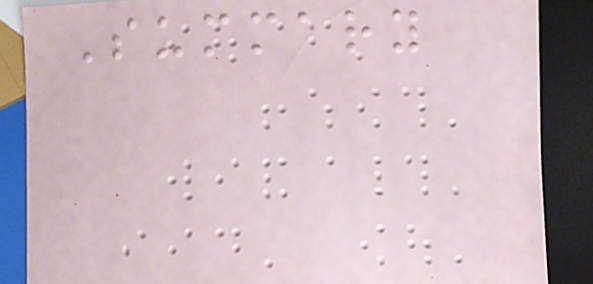Summary
